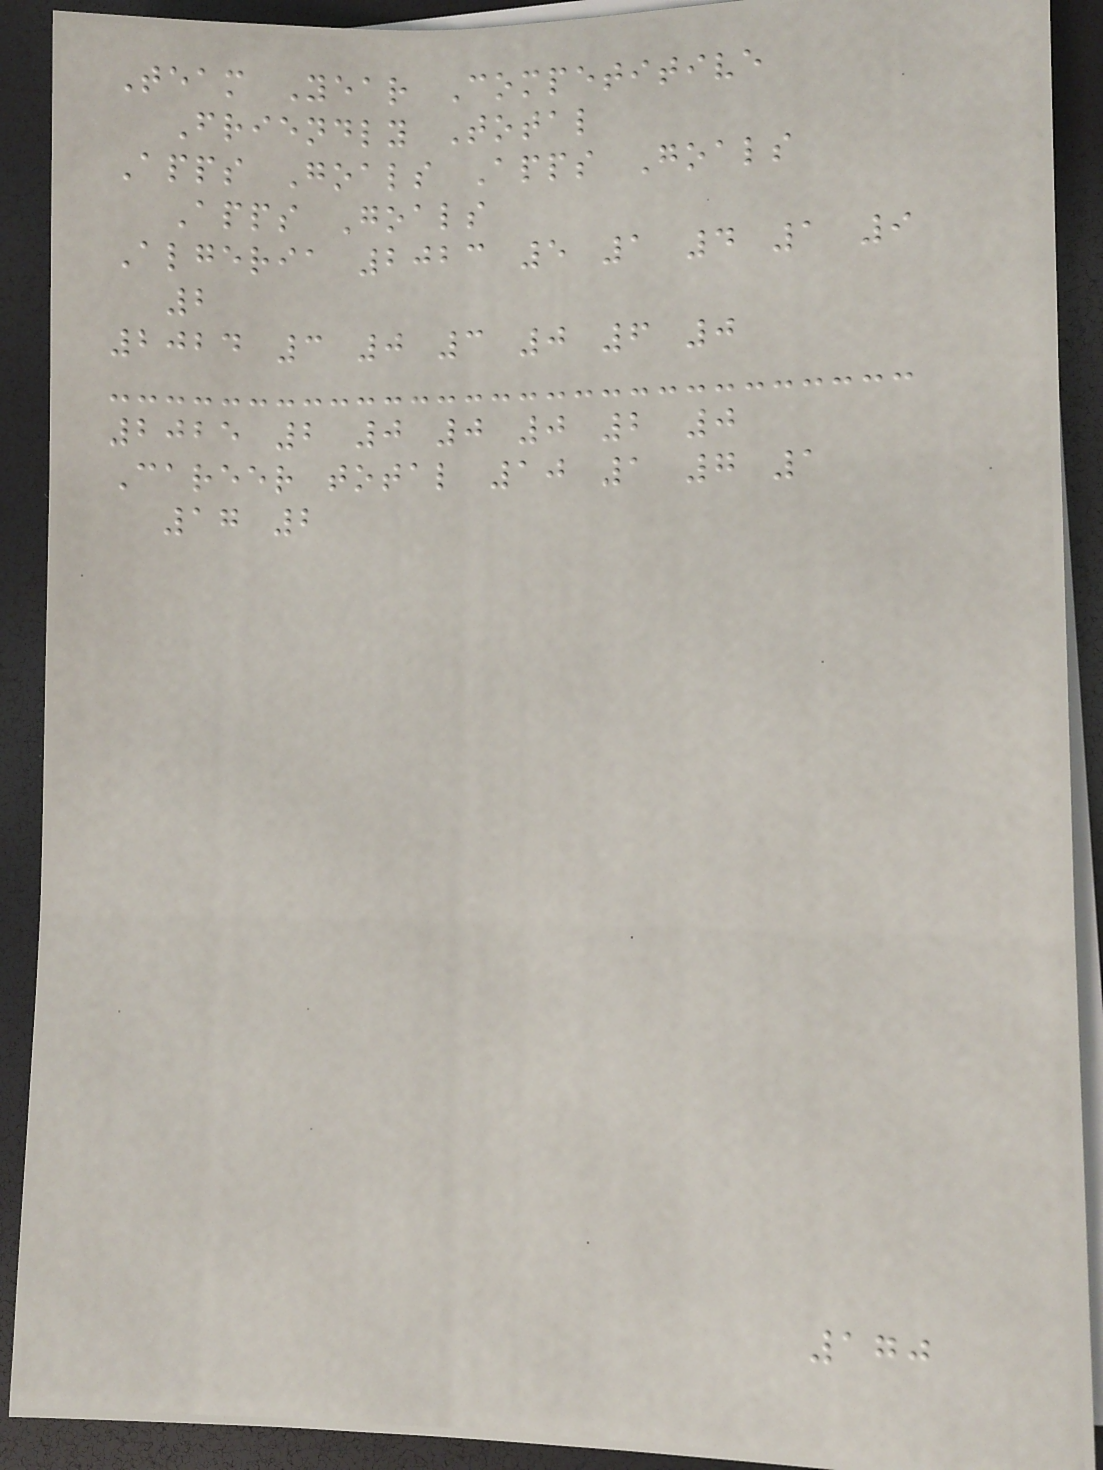Team Year Competitive
Friendly Total
Apps Goals Apps Goals
Apps Goals
Algeria 2023 5 1 4 1 9
2
2024 3 0 3 0 6 0
2025 2 0 0 0 2 0
Career total 10 1 7 1
17 2
170
